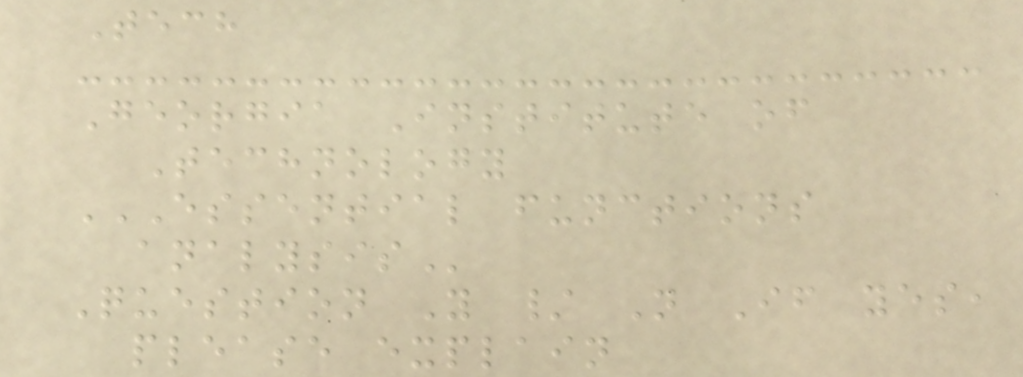Tech
Georgia Institute of
Technology
ESSENTIAL FUNCTIONS
ANALYSIS
Question Y / N If yes,
please explain
